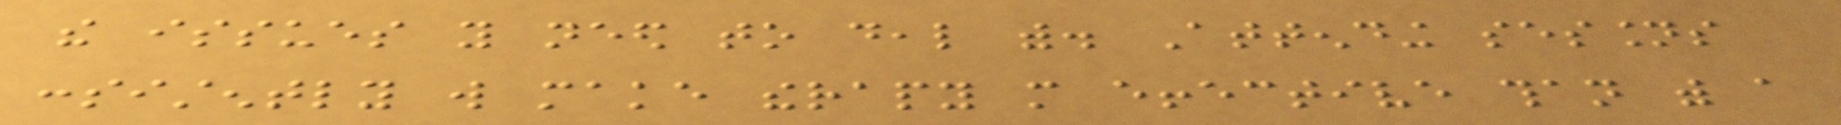the issues you need to deal with. Attending sessions
consistently will make therapy more effective than with a
